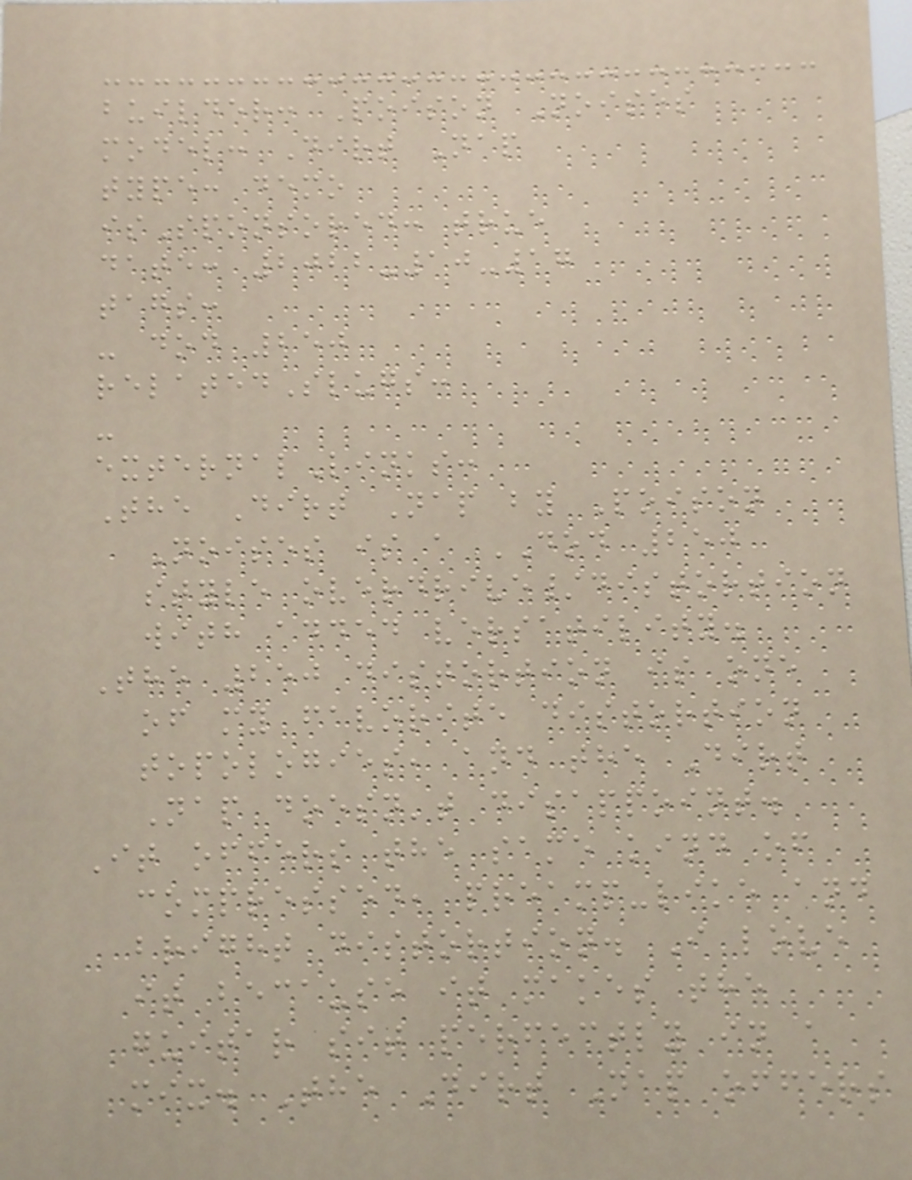builder: Poison Noises
model: Dirt Nap
type: demo
isSponsored: true
date: 2022-10-17
tags:
- dod 250
relatedSlugs:
-
externalLinks:
The Dirt Nap by Poison
Noises is a DOD 250
style overdrive/distortion
with added versatility.
The 250 distortion is one
of my favorite distortion
topologies, and the Dirt
Nap doesn't disappoint.
It offers the same kind of
compressed, preamp-like and
bright distortion. I love
it because it makes the
guitar sit perfectly in a
mix. The Dirt Nap offers
